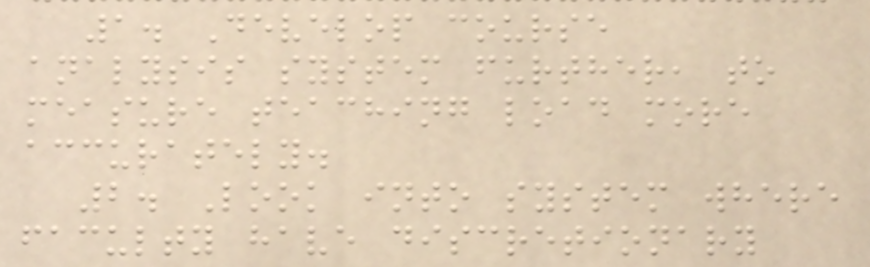1. Develop course
analysis system further, to
measure teaching load more
accurately.
2. Look into system where
faculty have discretionary
